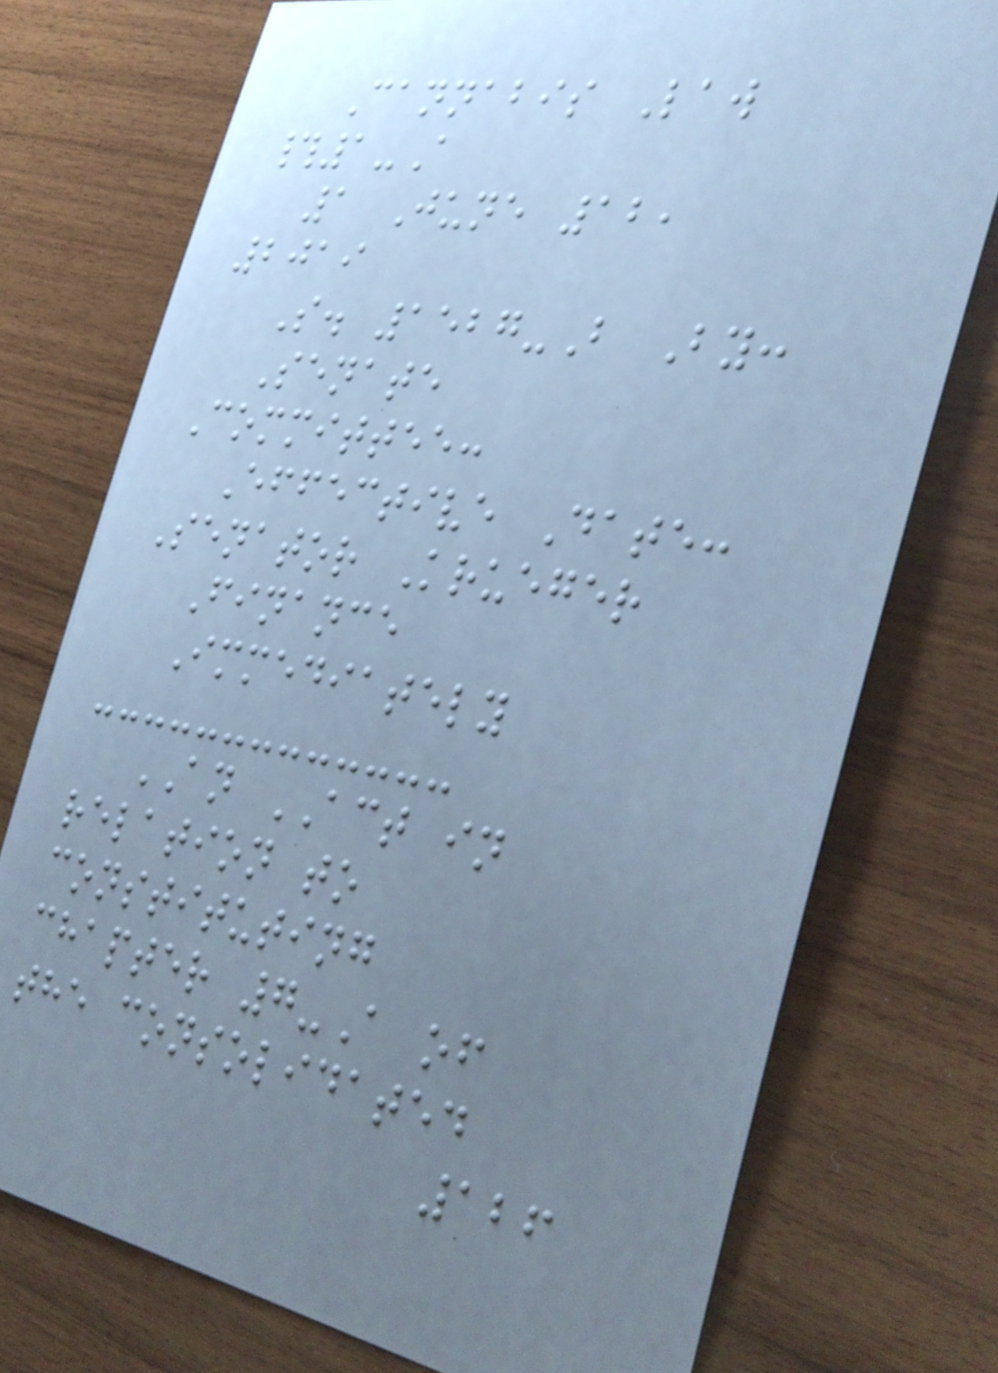Cannabis Law
#1-A
1 June 12,
2019
S. 1527-B By:
Senate
Committee:
Effective Date:
Senator Krueger
Finance
Immediately
AN ACT in
relation to
constituting
chapter 7-A of
the consolidated
126
